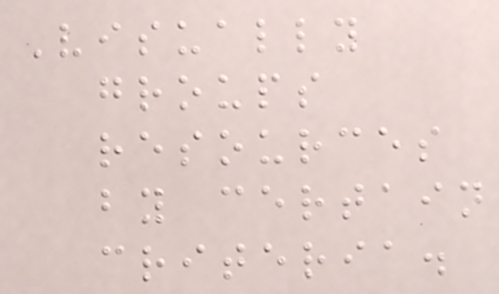Visually
groups
resources
by certain
criteria.
